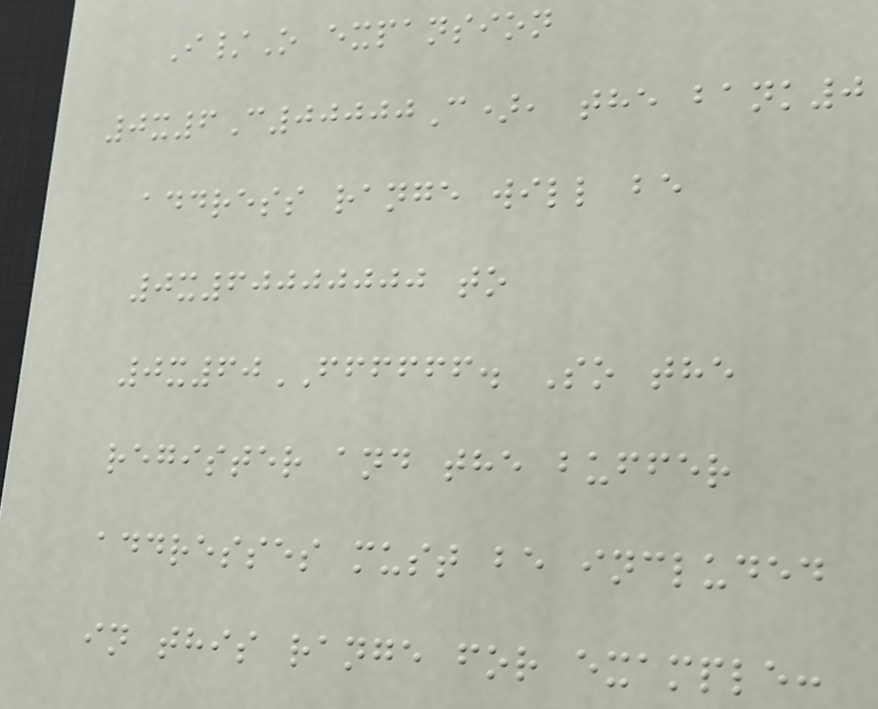I/O expansion
0x6C00000C), the bank0
address range will be
0x60000000 to
0x60FFFFFF. So the
register and the buffer
addresses must be included
in this range for example:
